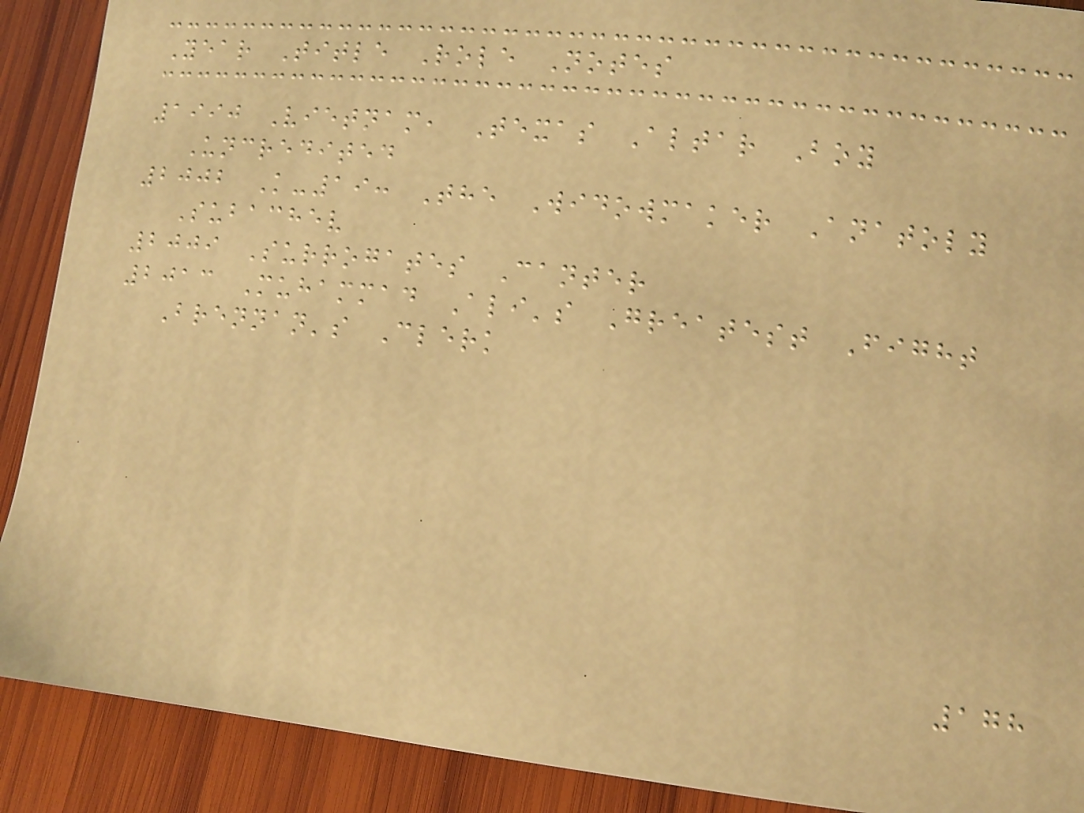Year Title Role Notes
1990 Vietnam, Texas Altar Boy
Uncredited
2002 K-19: The Widowmaker Anatoly
Subachev
2009 Surrogates Canter
2013 Muhammad Ali's Greatest Fight
Brennan's Clerk
178
